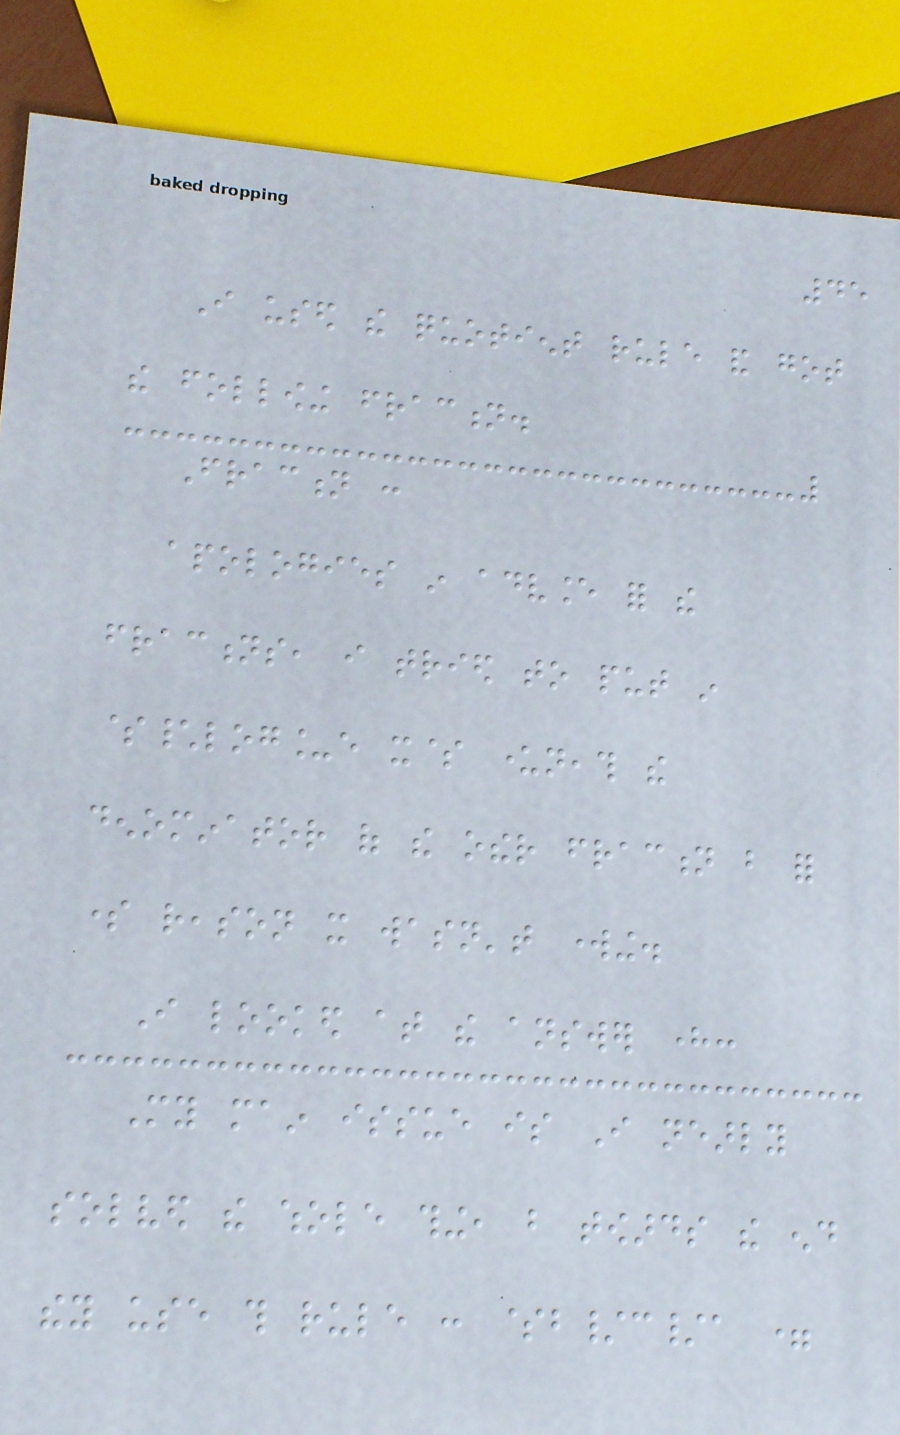45
I used the quotient rule and got
the following fraction.
Fraction :
apologies in advance for the
fractions, i tried to put in
$\log_e x$ underneath the
denominator of the other fraction but for
some reason it wasn't working.
I looked at the answer here:
My main issue is I nearly
solved the whole thing, but towards the end
they use this rule : $b/c/a =
